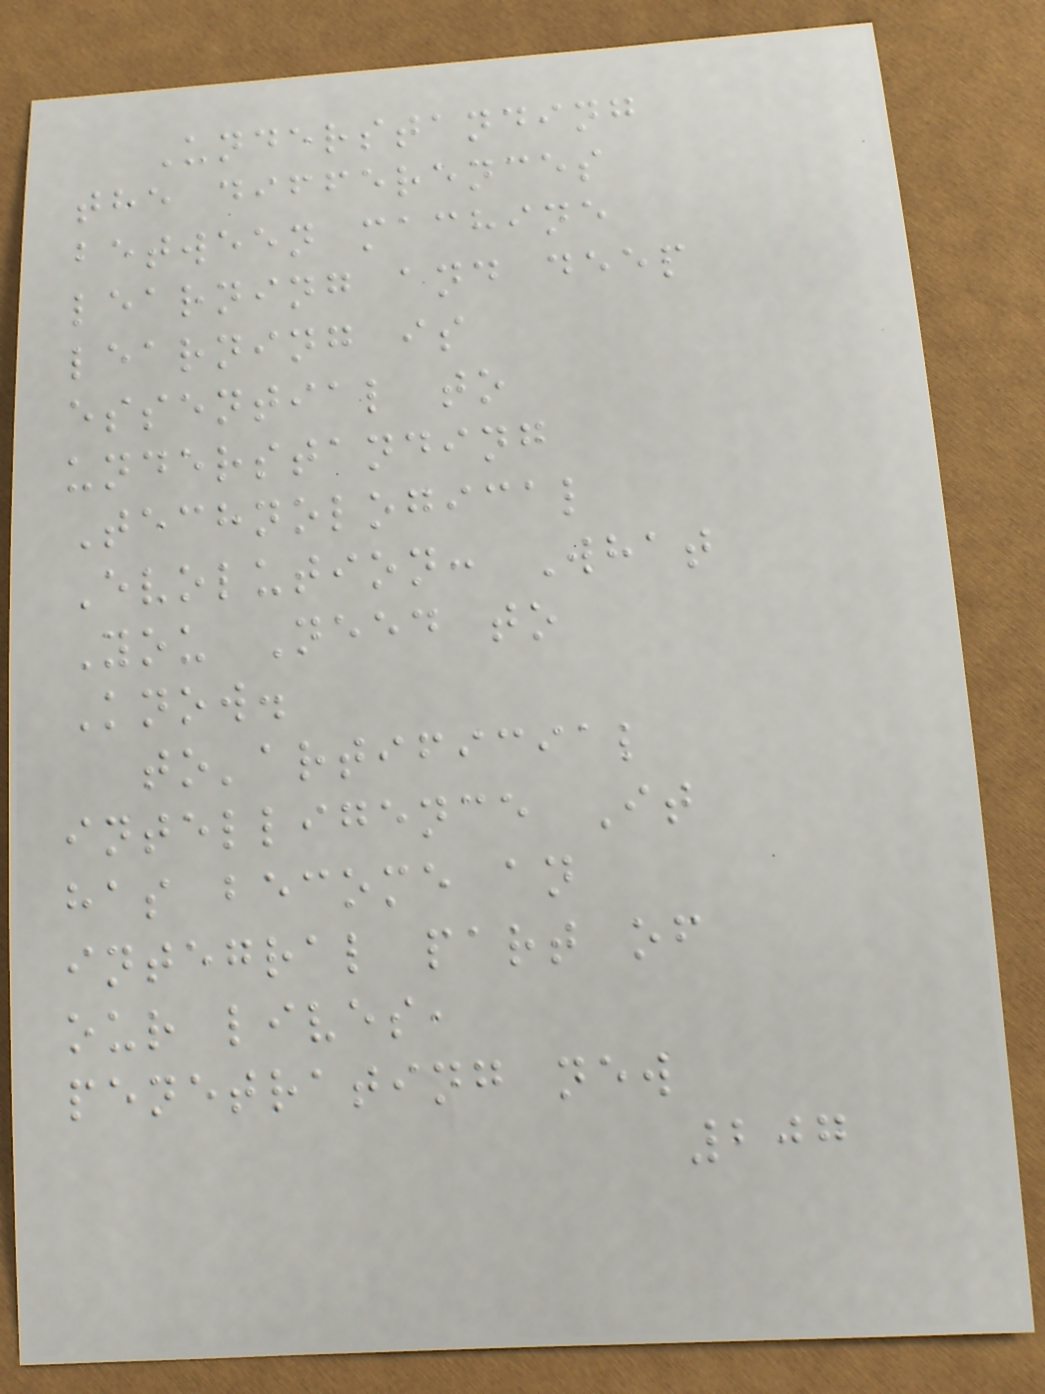Understanding
the differences
between machine
learning and deep
learning is
essential to
understanding
Technological
Evolution: What
You Need to
Know.
to'artificial
intelligence It
has become an
integral part of
our lives,
penetrating new
207
